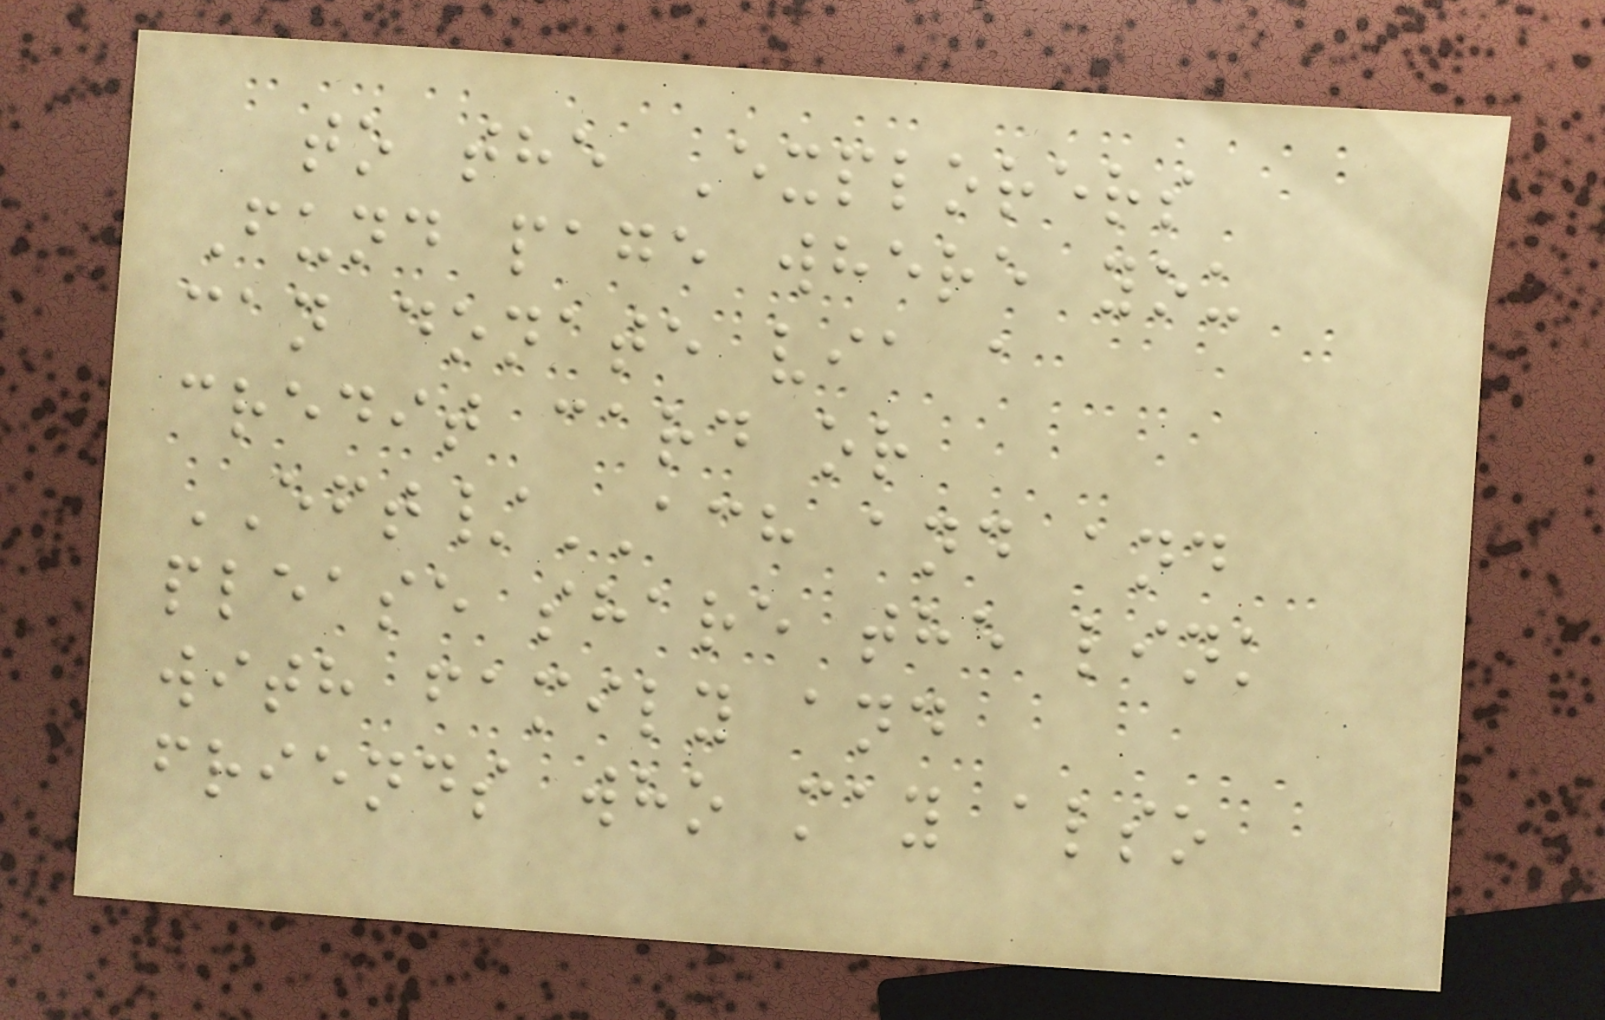to the Explorers
Fund page where you
can donate via a
credit card or
EFT/ACH and and
please share the link
with family and
friends who may also
